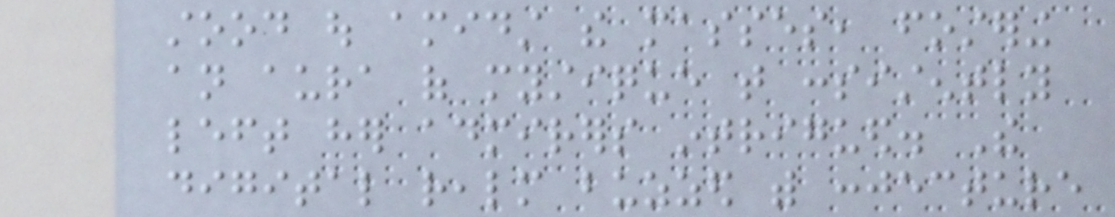stood out amidst the masses, fostering
an aura of mystique that consistently
left her admirers intrigued. The
digital realm buzzed with conjecture
